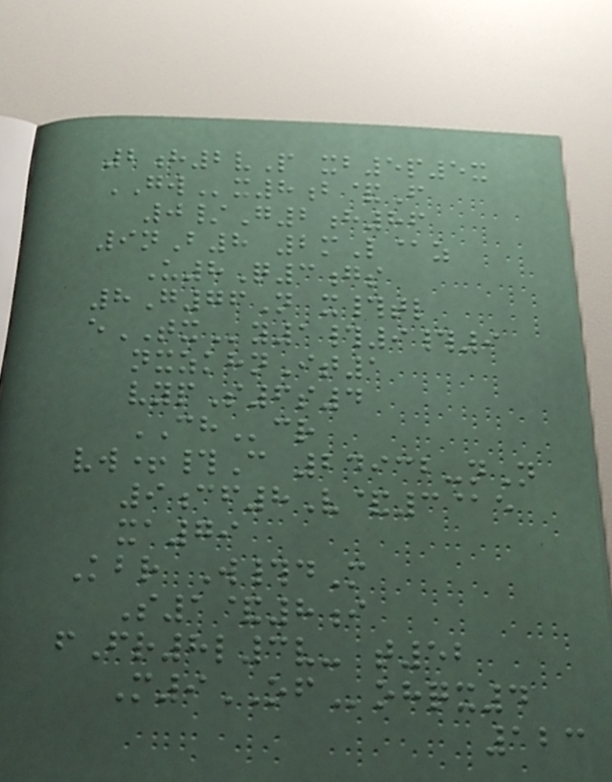2h2vP xb5p5x
GWx8b&F
0/G2h86
9nB8 2mL@z
U8Q3gs
8G76N x#tl
eTXy1#9#9
nxzkhnIt1
vypS6s4
CHcr
vw+#C 24932-nN
9cf8V&3@e
xa79
Kbr W#dM
S1&8i
fFr8l3v- t52
M9OFohqx4
123
